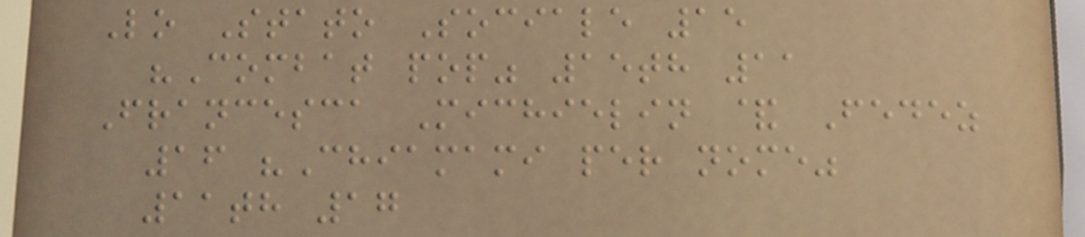Lo Stato Sociale 15
"Combat pop" 15th 11
Francesca Michielin & Fedez
16 "Chiamami per nome"
11th 17
